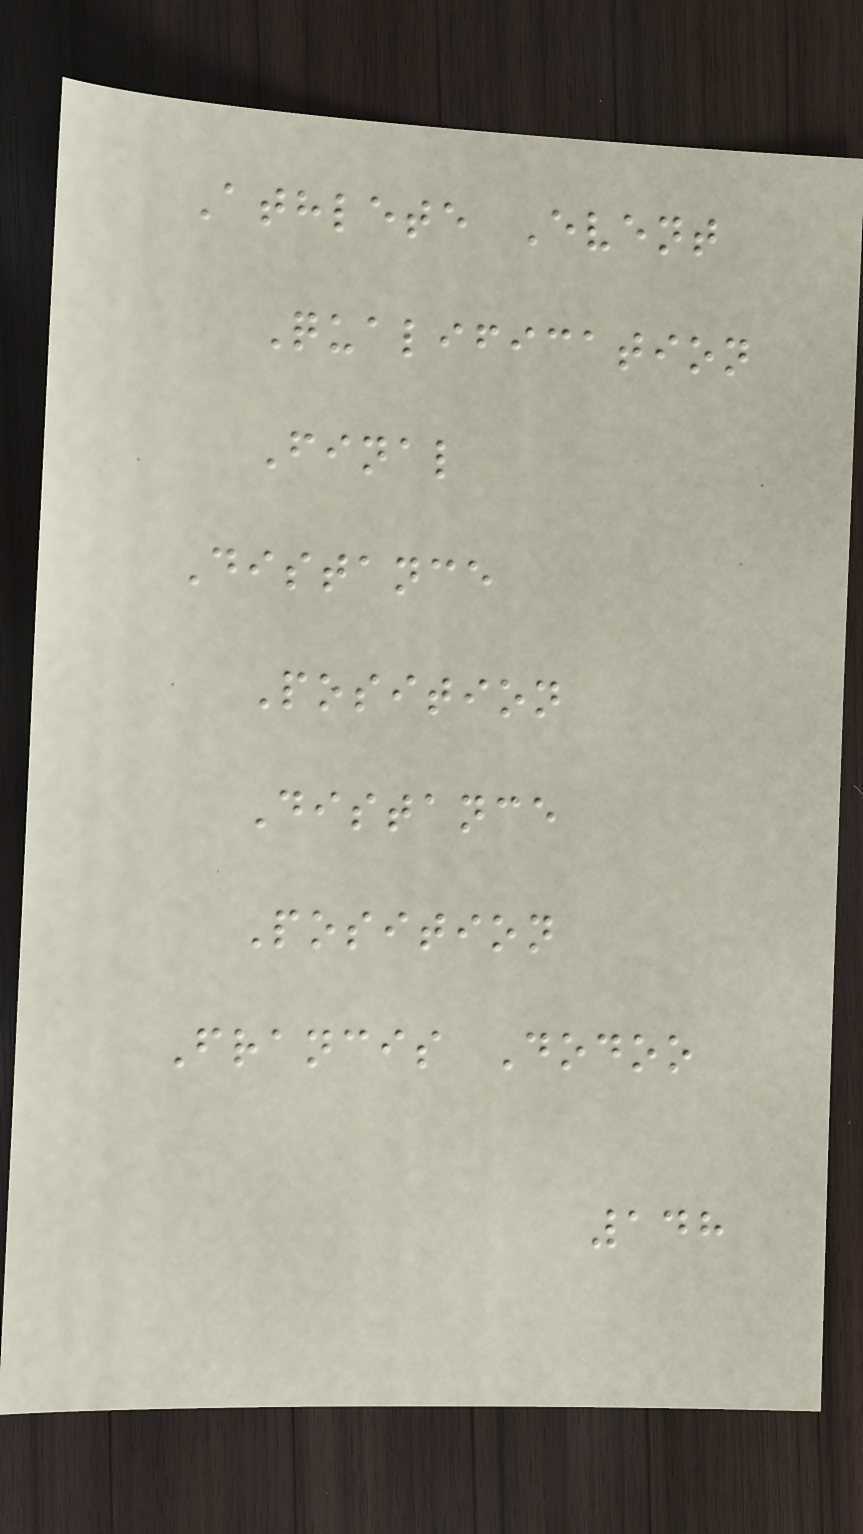Athlete Event
Qualification
Final
Distance
Position
Distance
Position
Francis Dodoo
148
